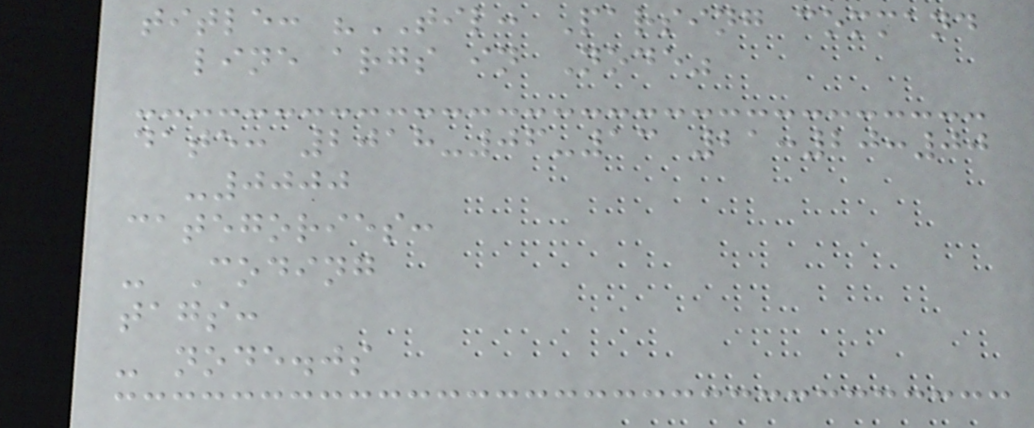title: "TIL: Parsing command
line args in Node"
date: 2018-06-13 21:20:00
-0000
categories:
- Coding
tags:
- node.js
